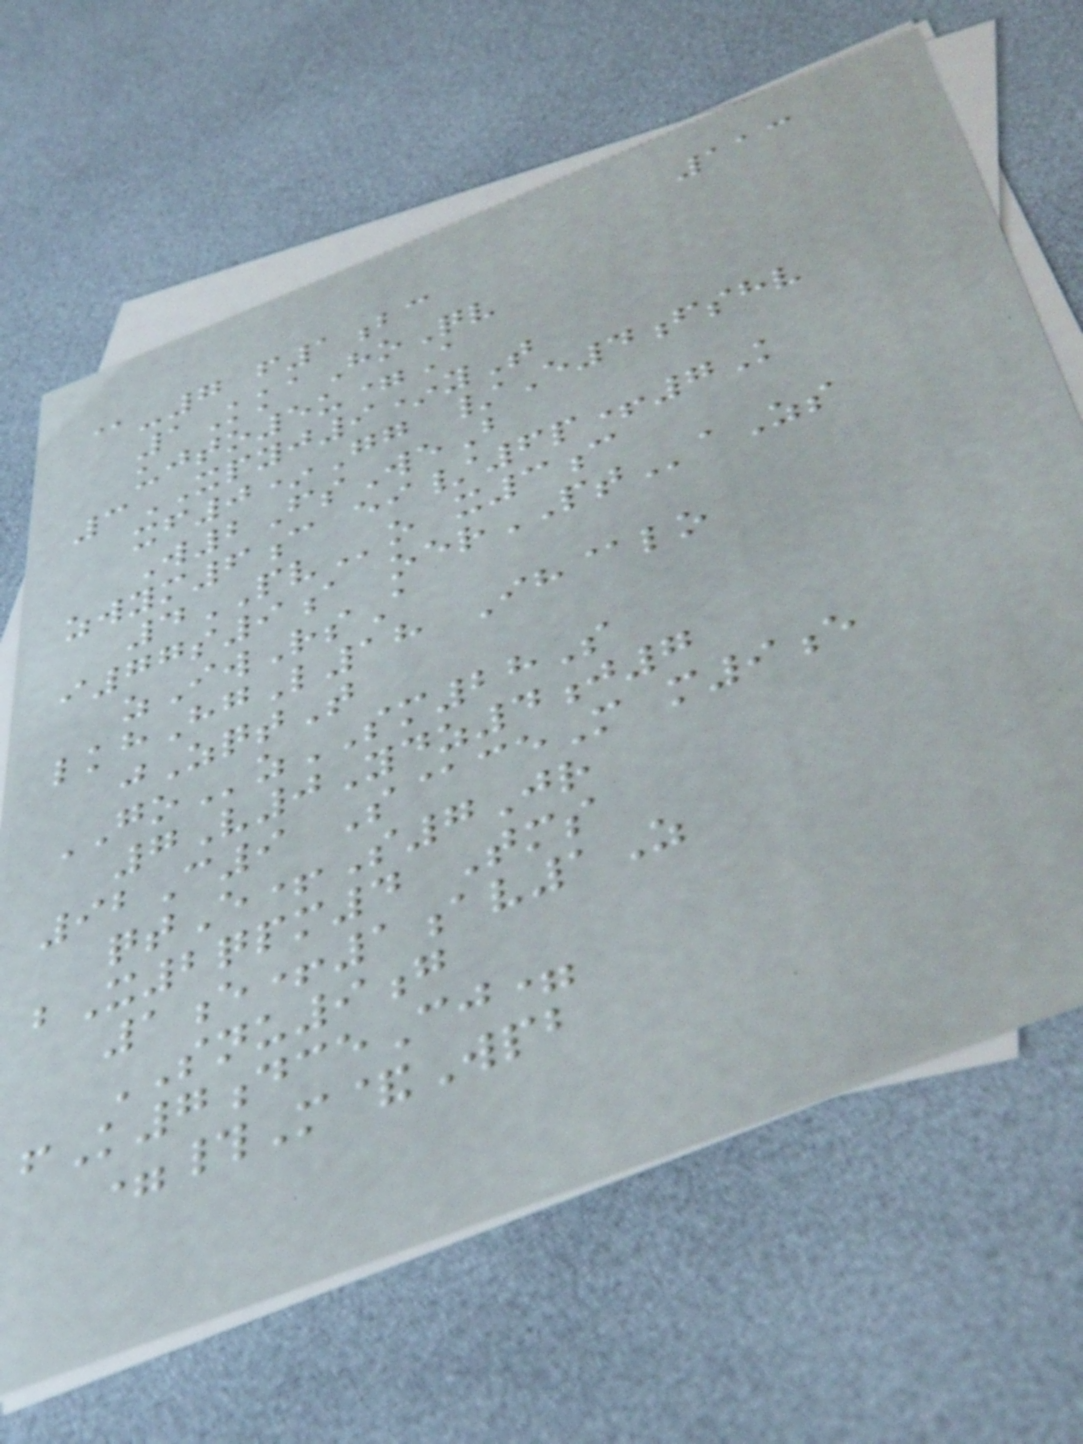113
@-7 f1bc
1KkaHoQv
ujto5u=A
3XPYJ9*yT
xf0*Gg /E4fshv
W2FsWeB
zwym6c ei/6p+7K
4PVo x3c
i77s9a oerPTaZs
zIwRsA
lkhHgL18 Ih@lo
jZqtT
GOzSM28S
7V0Ydz4j7
92C9 S@ceM m9e
qtE+S7Jr
bX2qpm4 Tms
1e+1av1Z
SNU9g
fK7dceCj=
=#M&Wpb
